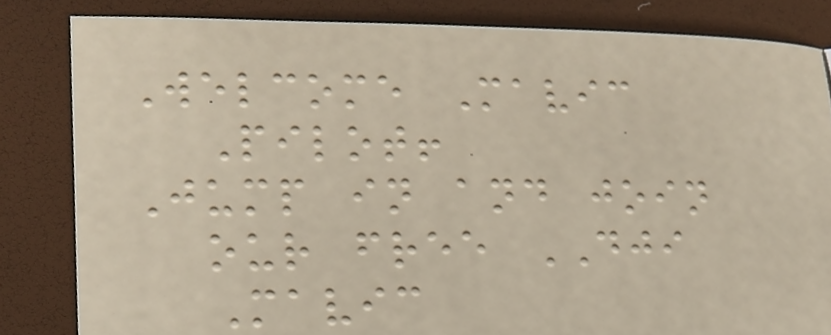Welcome Mavic
Pilot!
Jump in and join
our free DJI
Mavic
